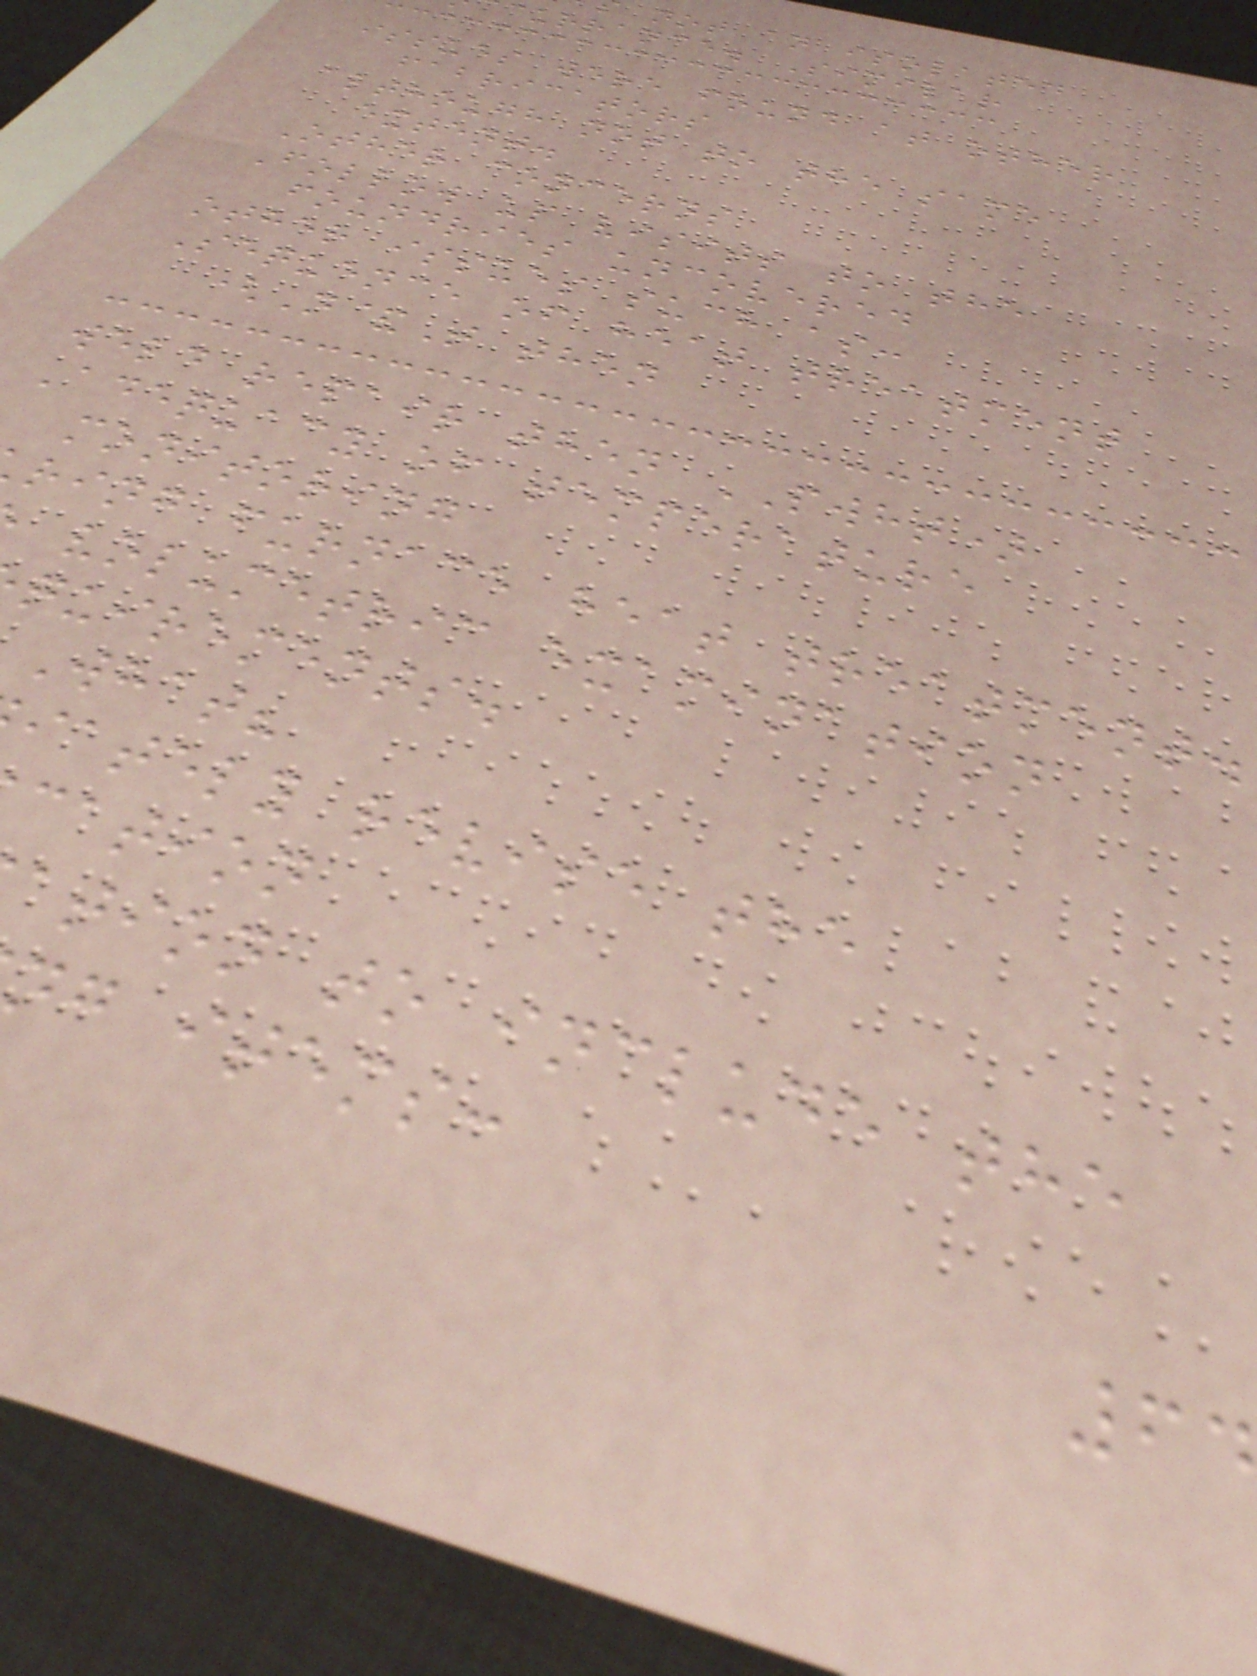not an isolated
currance. Similar
issues were found at other
fabricators
although not to the same
extent.
Other concerns
Follow up visits to the
foundries uncovered
other issues such as:
Sequence of heat treatment
(N&T then
weld repair then PWHT)
Adequacy of temperature
monitoring
ring furnace heat treatment.
volumetric examination
quirements.
What?
iately revise the
cation
ation to include the
ng items:
64
